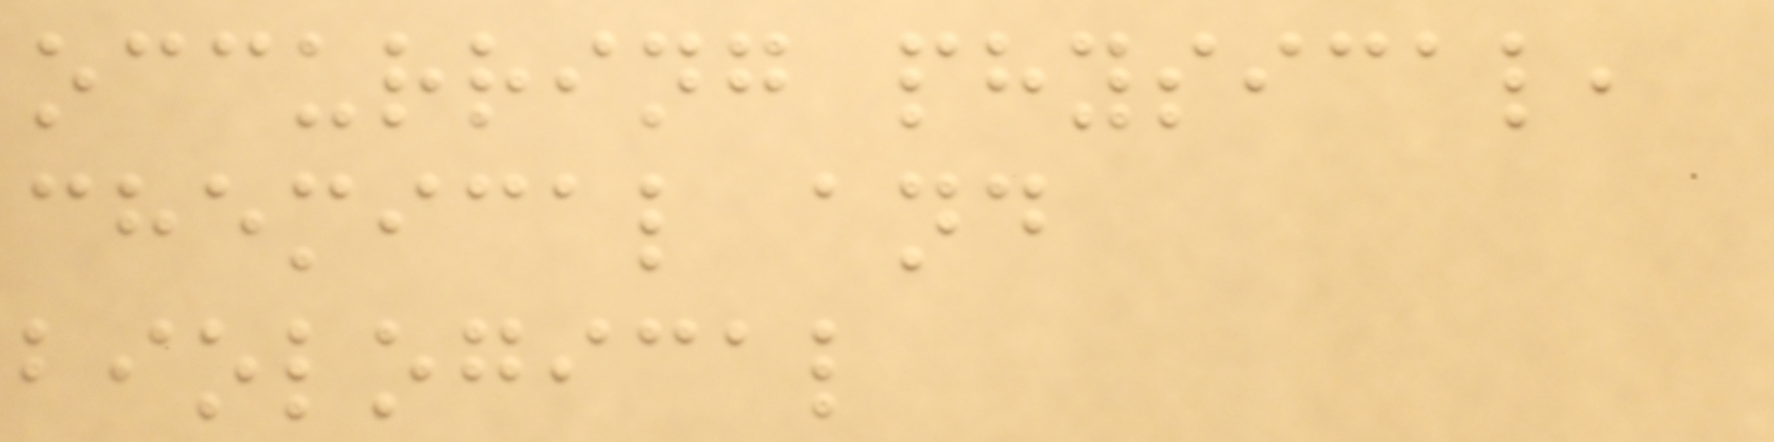occurring physical,
chemical and
biological
